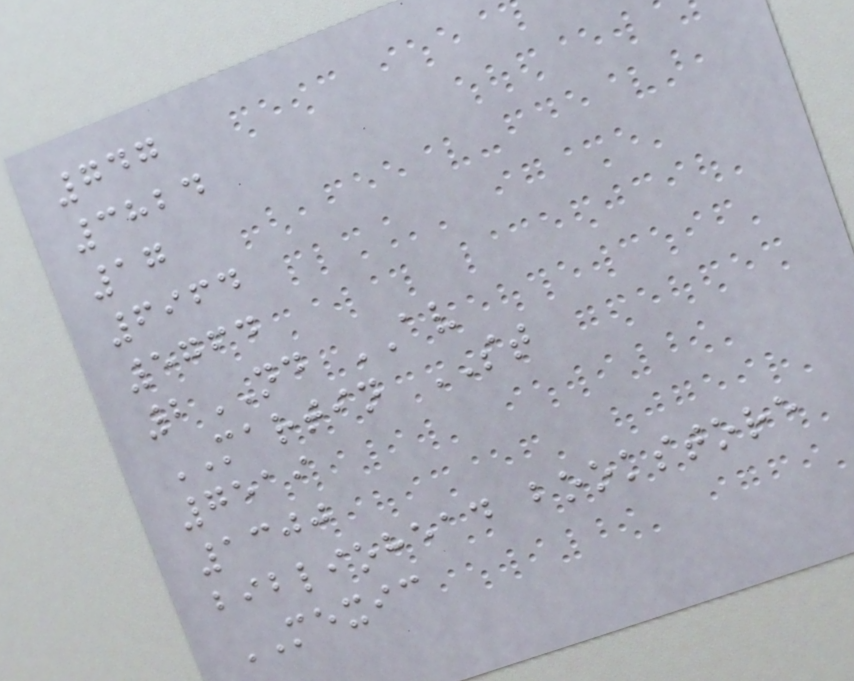747
3824
17
6964
5764
2ND AV
MARTIN ST
7519
1300
bibliohead bookstore
MEXIC
